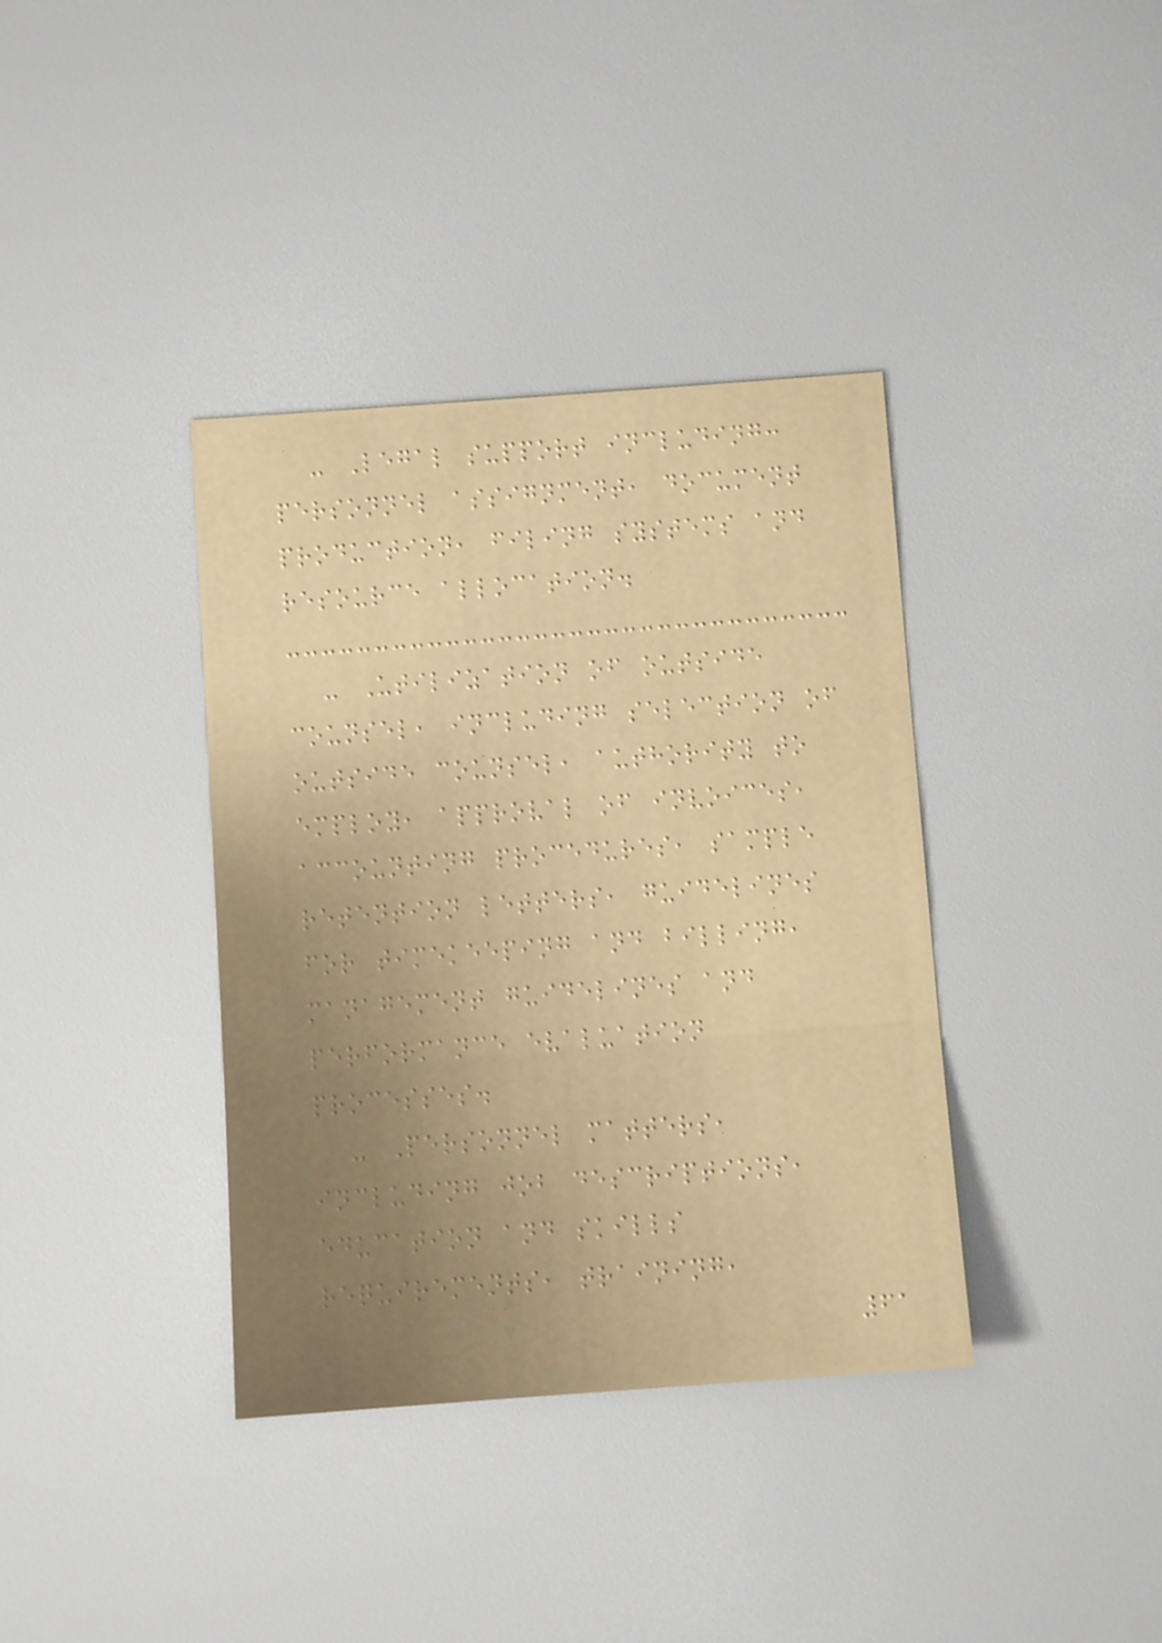- Legal support including:
personnel assignment, document
production, filing systems and
resource allocation.
- Utilization of outside
counsel, including selection of
outside counsel, authority to
employ, approval of invoices,
accounting procedures, sample
retention letters, guidelines
for timekeeping and billing,
management guidelines and
performance evaluation
processes.
- Personnel matters,
including job descriptions,
education and skills
requirements, training,
61
